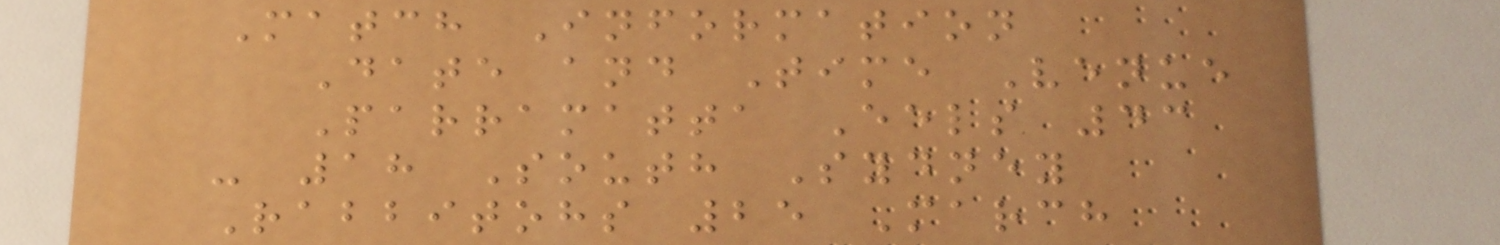Match Information
Date and Time Venue
Parramatta Eels 43
- 18 South Sydney
Rabbitohs 25 March
